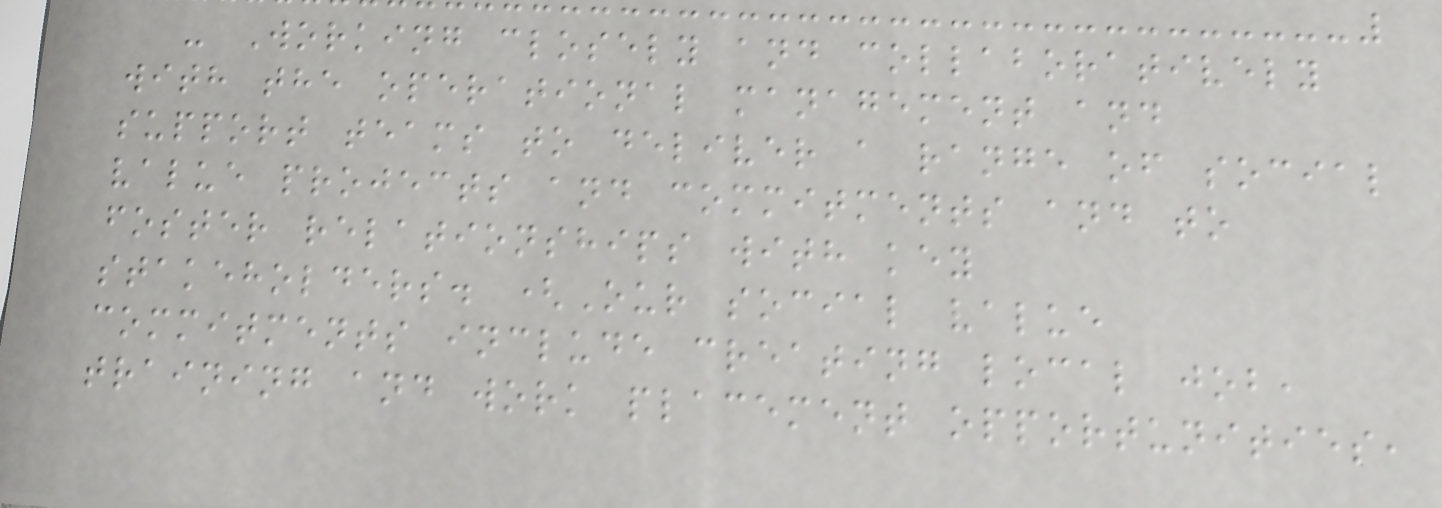- Working closely and collaboratively
with the operational management and
support teams to deliver a range of social
value projects and commitments and to
foster relationships with key
stakeholders. (Our social value
commitments include creating local job,
training and work placement opportunities,
